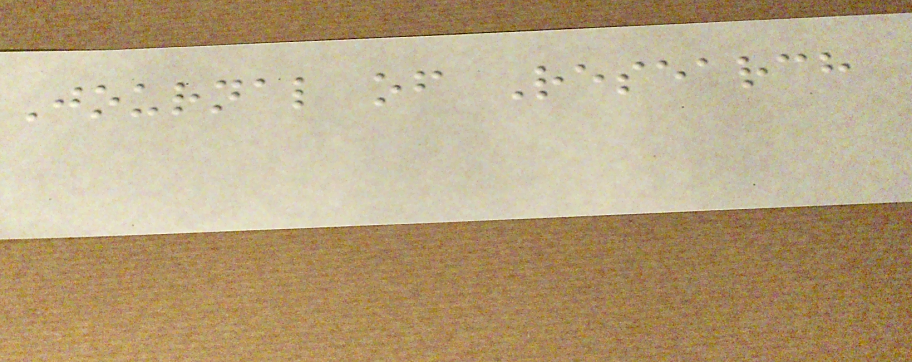Journal of Research
